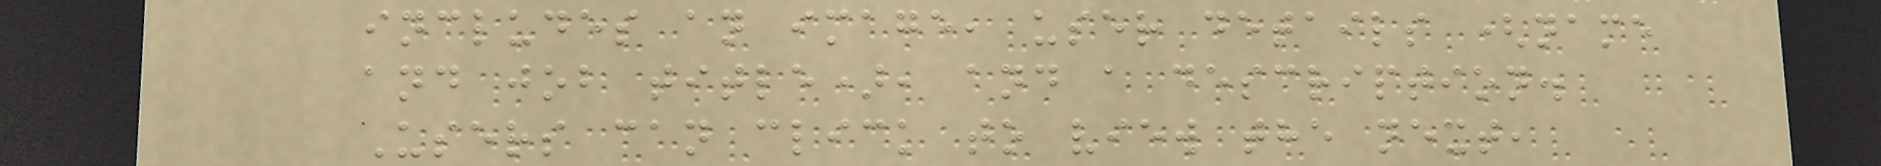includes an image, user details (name
and job title), and a description.
Users can click to view the next,
